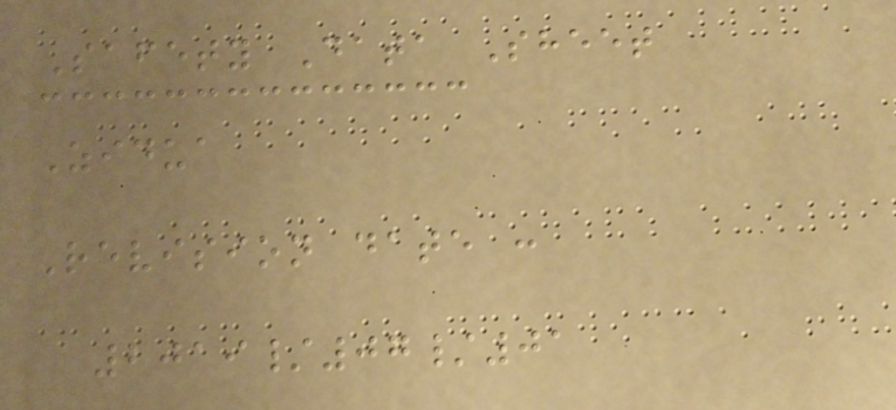Safety Data Sheet
Zidua
Revision date :
2019/07/01
